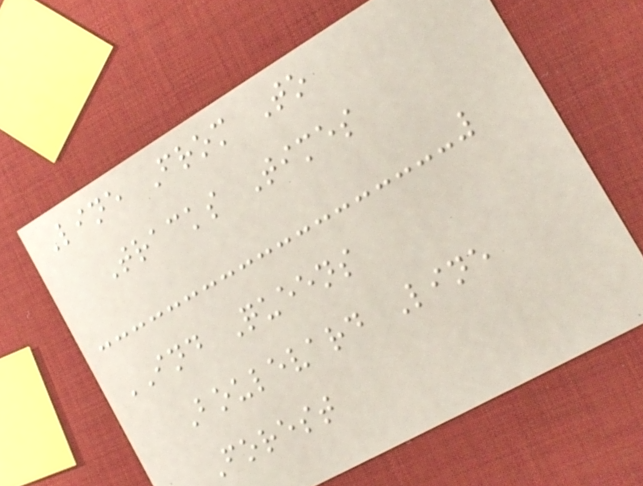Line From To
Tracks Times
IND Queens
Boulevard Line
Forest
